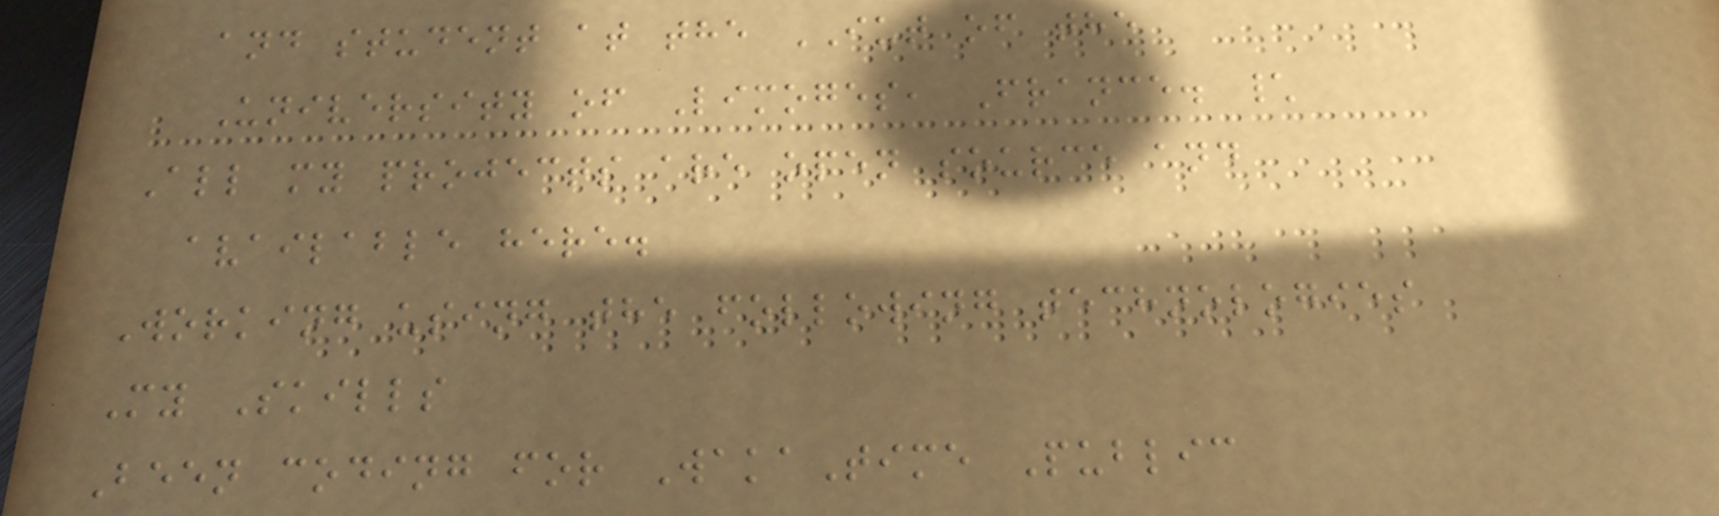and student at the IUT of the
University of Limoges, France. \
All my projects are open source and
available here.
Working using the following technologies
My Skills
Been coding for WakaTime Public
